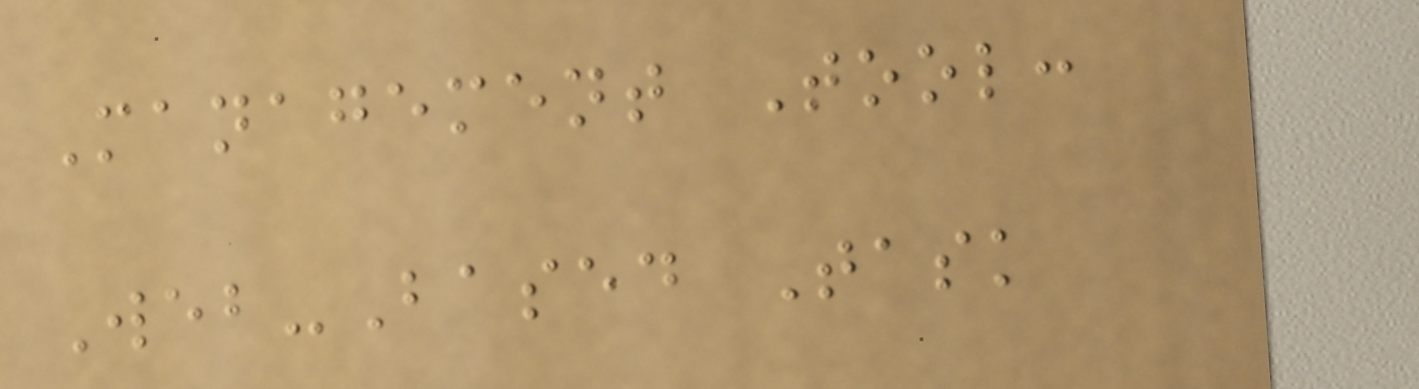Management Tool:
Web-Based Task
